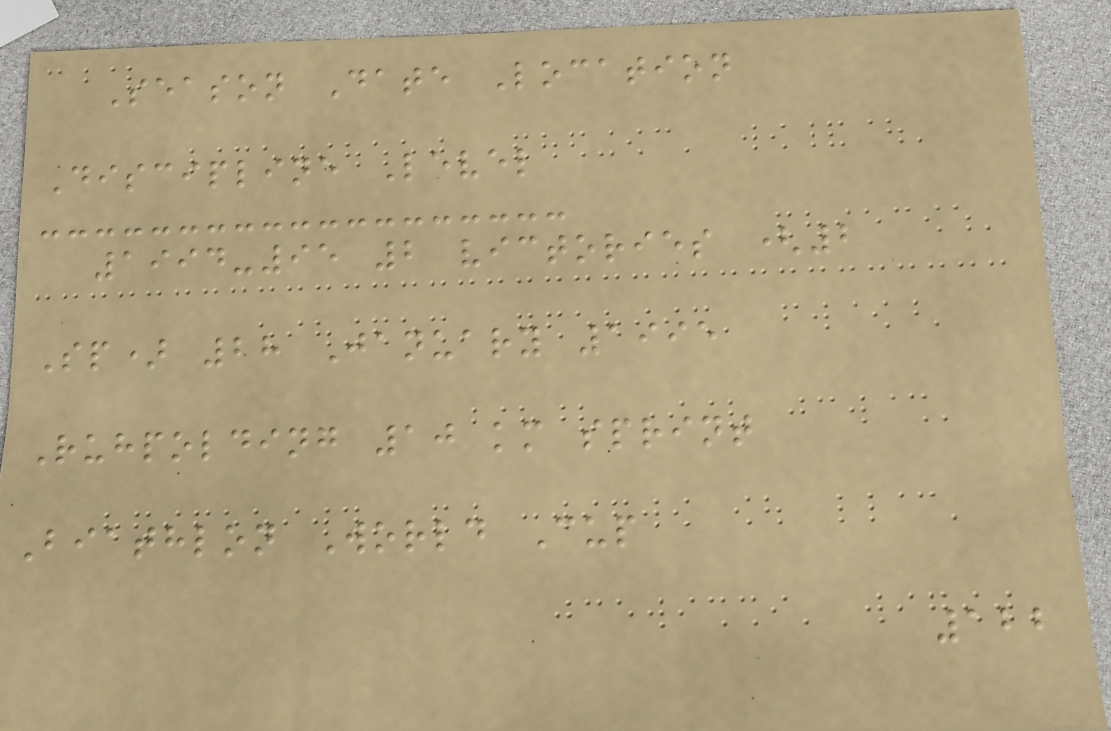Season Date Location
Discipline Level
1994-95 2 victories (2
Sp) 28 January 1995
Ruhpolding 10 km sprint
Biathlon World Cup
122
